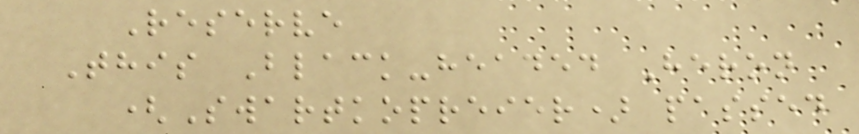Reserve
This Black-headed Heron
(Swartkopreier) passed
